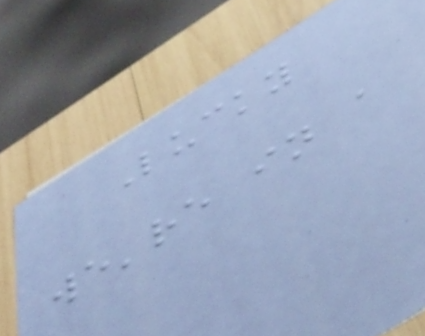Lucky
we're in a
